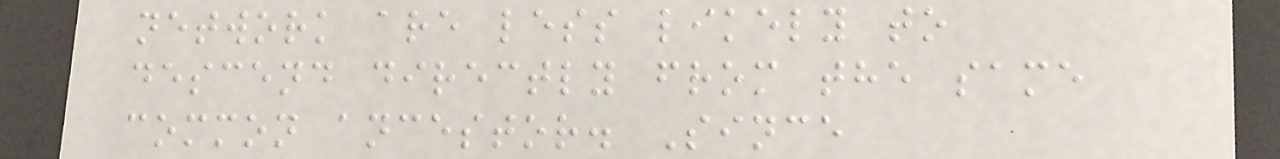network are less likely to
descend directly from the same
common ancestor. Since
